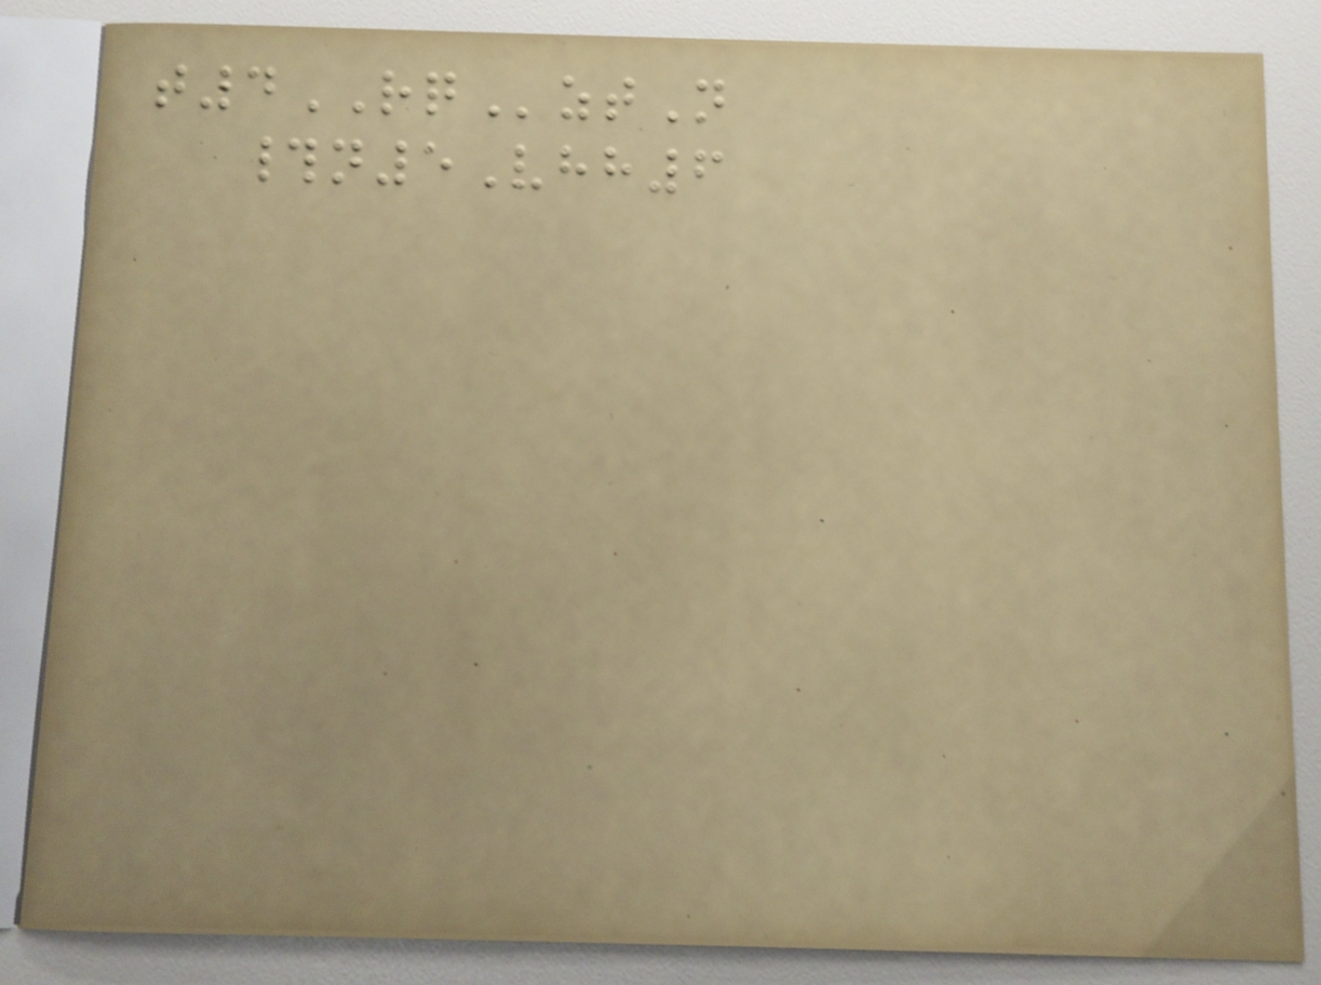t4RQztN
#n5Vhh6
